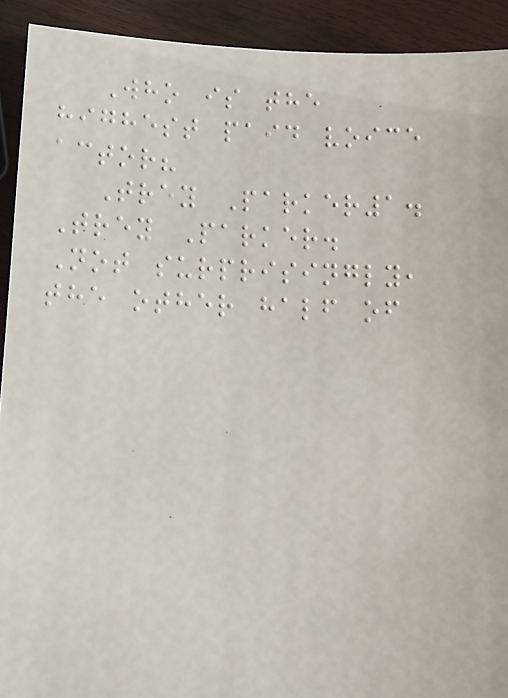Who is the
highest paid voice
actor?
Trey Parker1.
Trey Parker.
Not surprisingly,
the other half of
